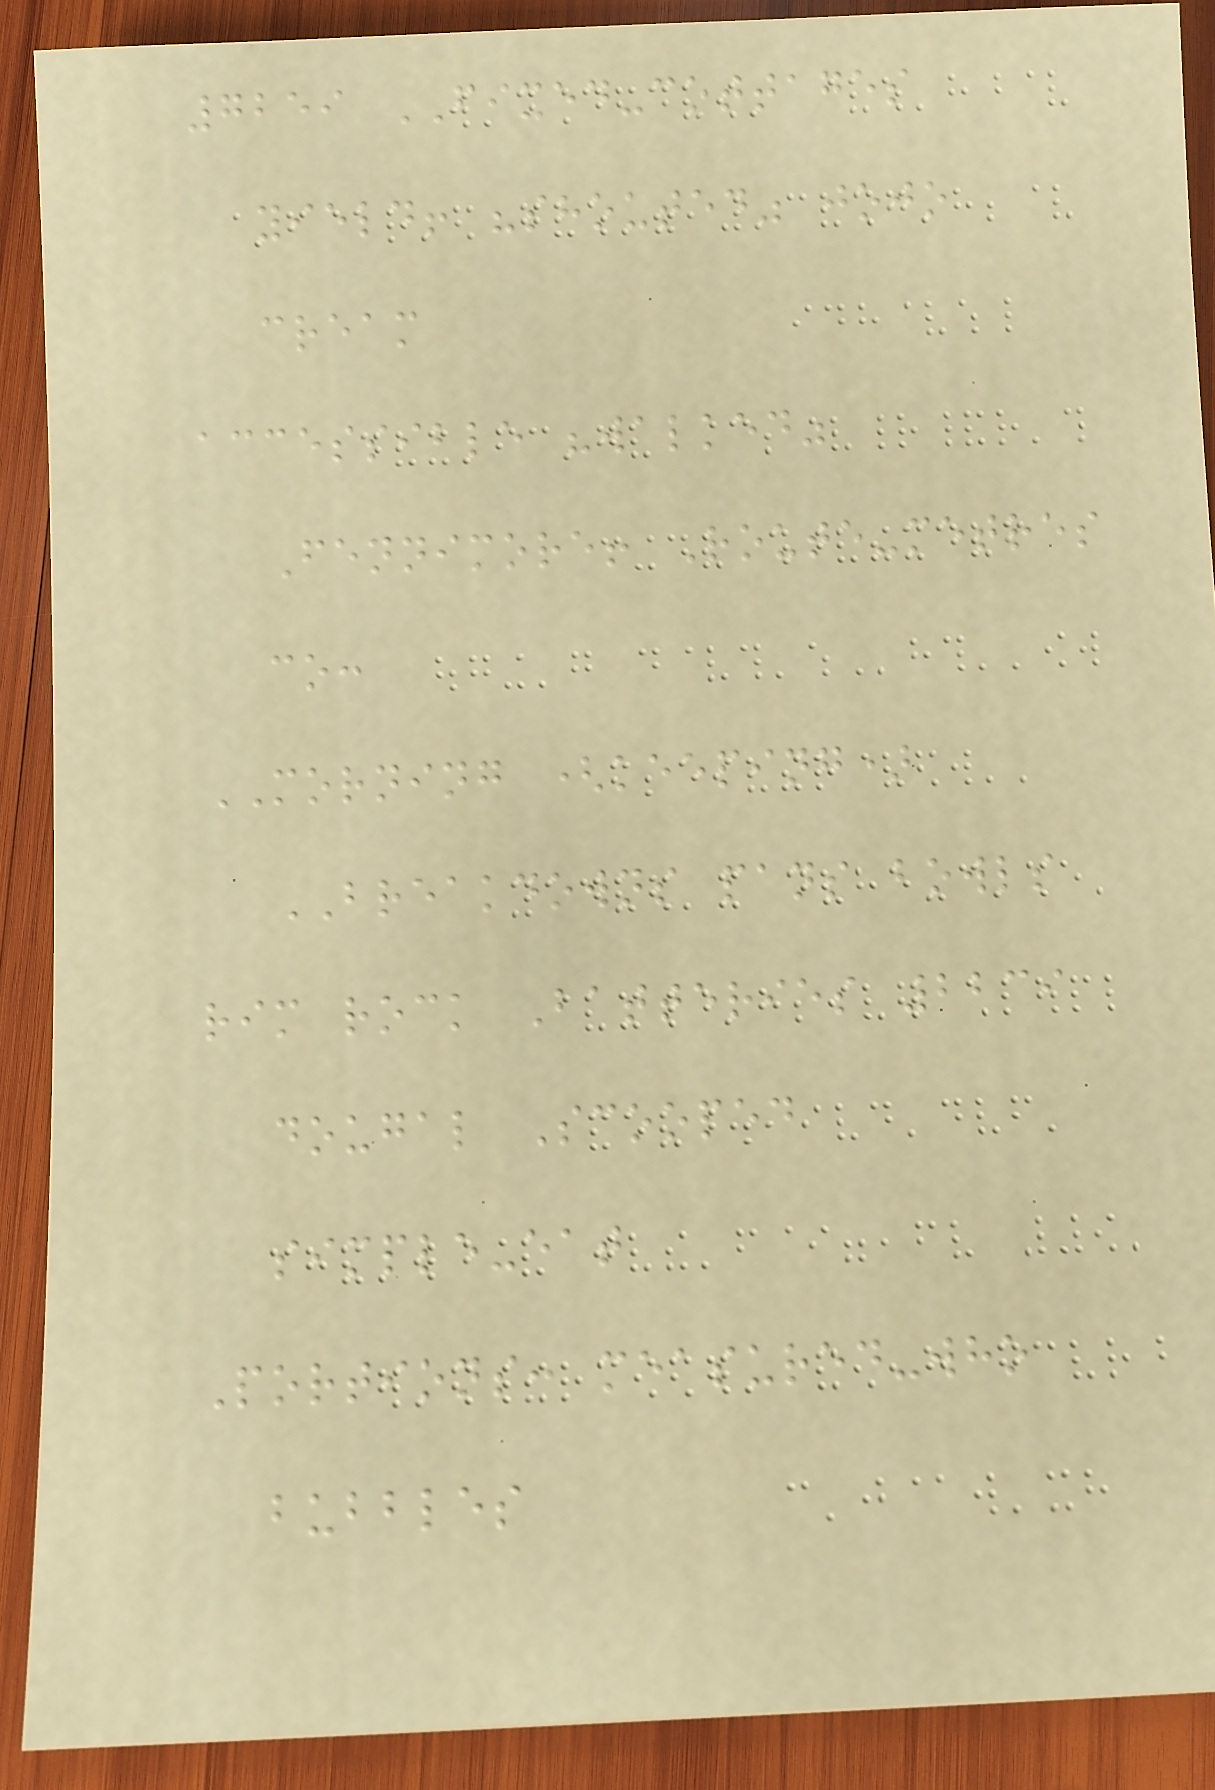7259 FIXED-cottages
yield! "shouted" jojo
cream
accessible "walked"
Fennimore! Route-metres
co:
MORNING (keeping)
BREAKDOWNS pans bowls
rim rock Batteries 2239
dougal Scooped
simple-eat
Portions: measured-who
bubbles
